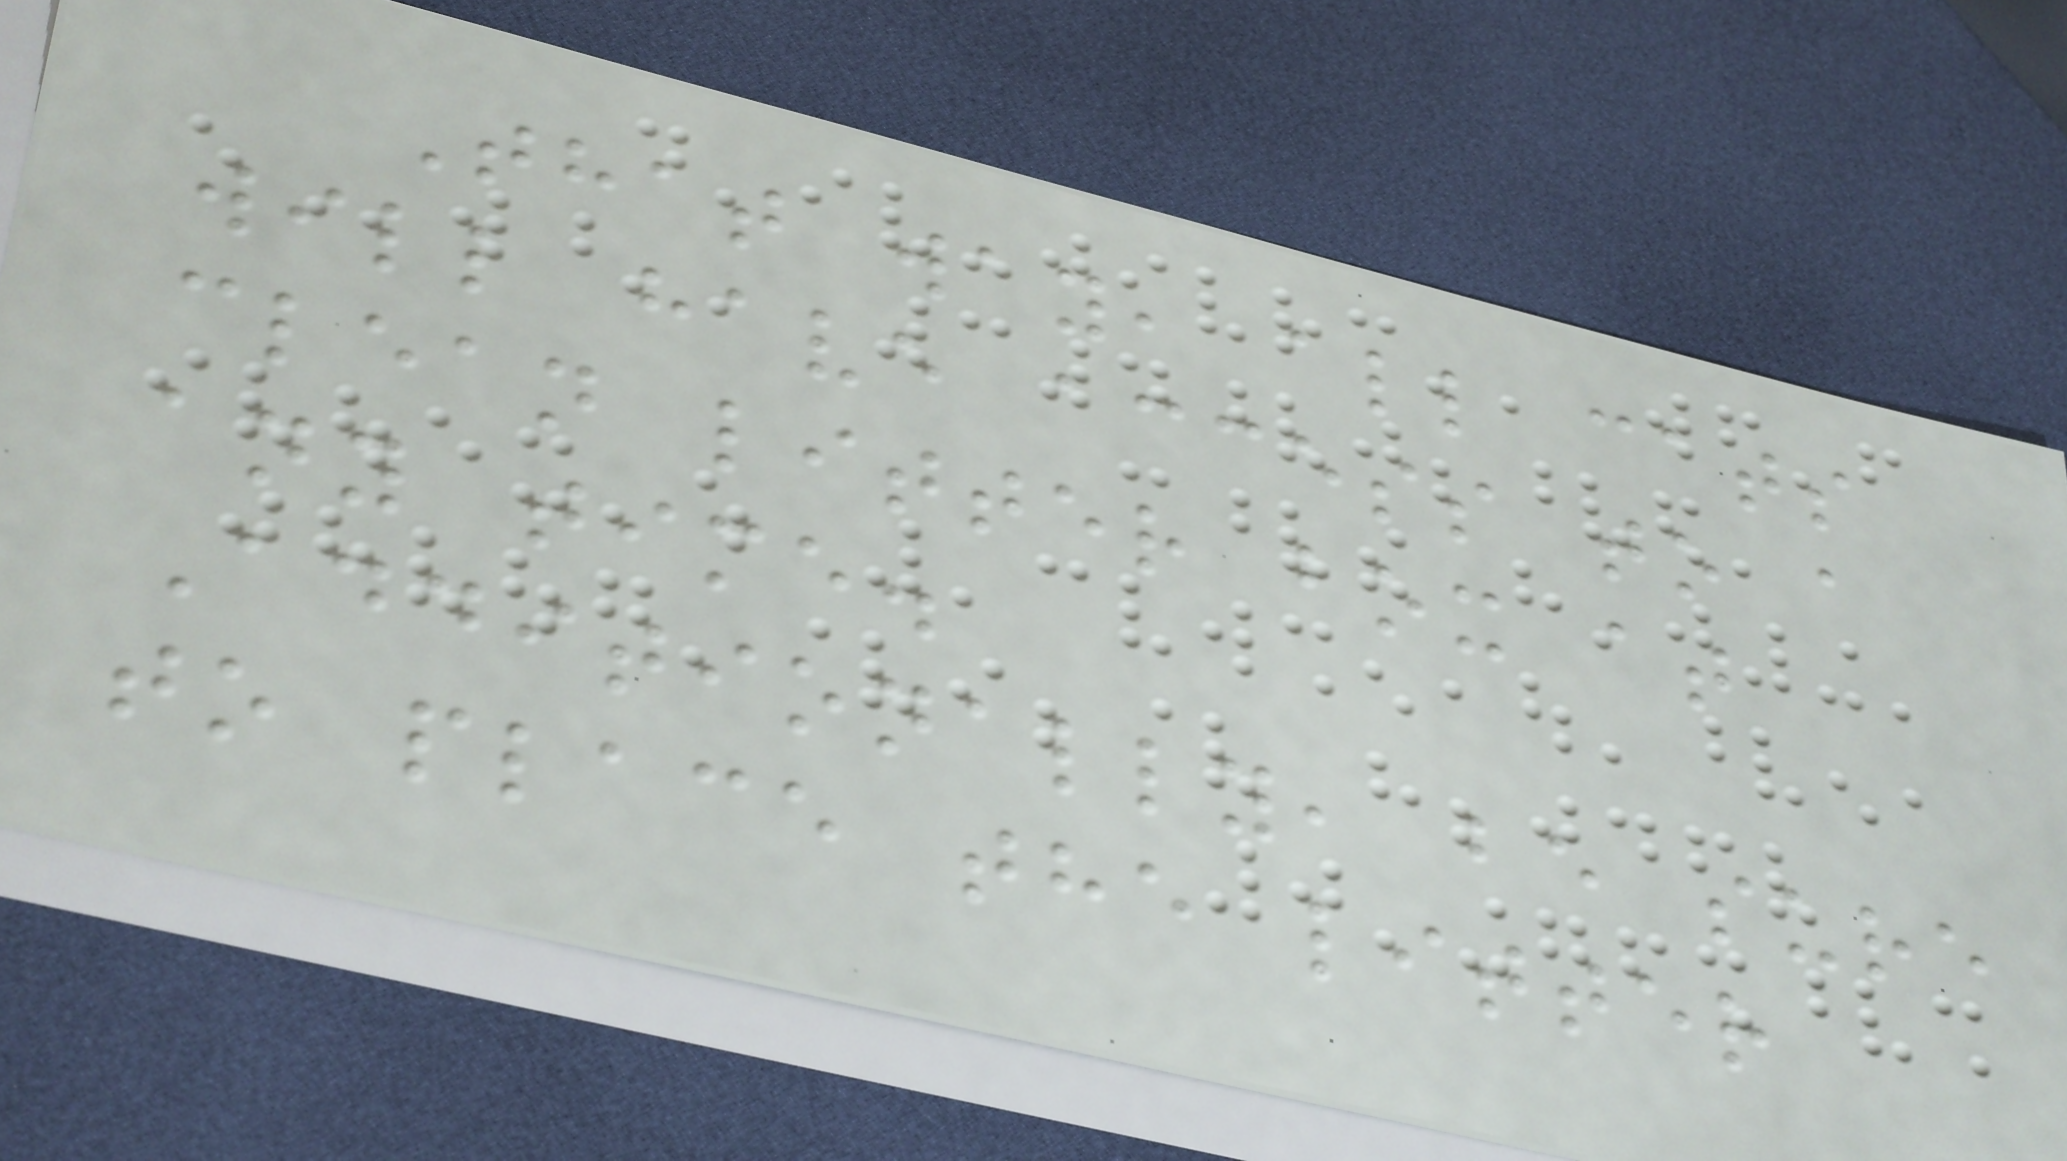That way, all cats
will have access to a
clean litter box at
any time.
Additionally, be sure
to place the litter
